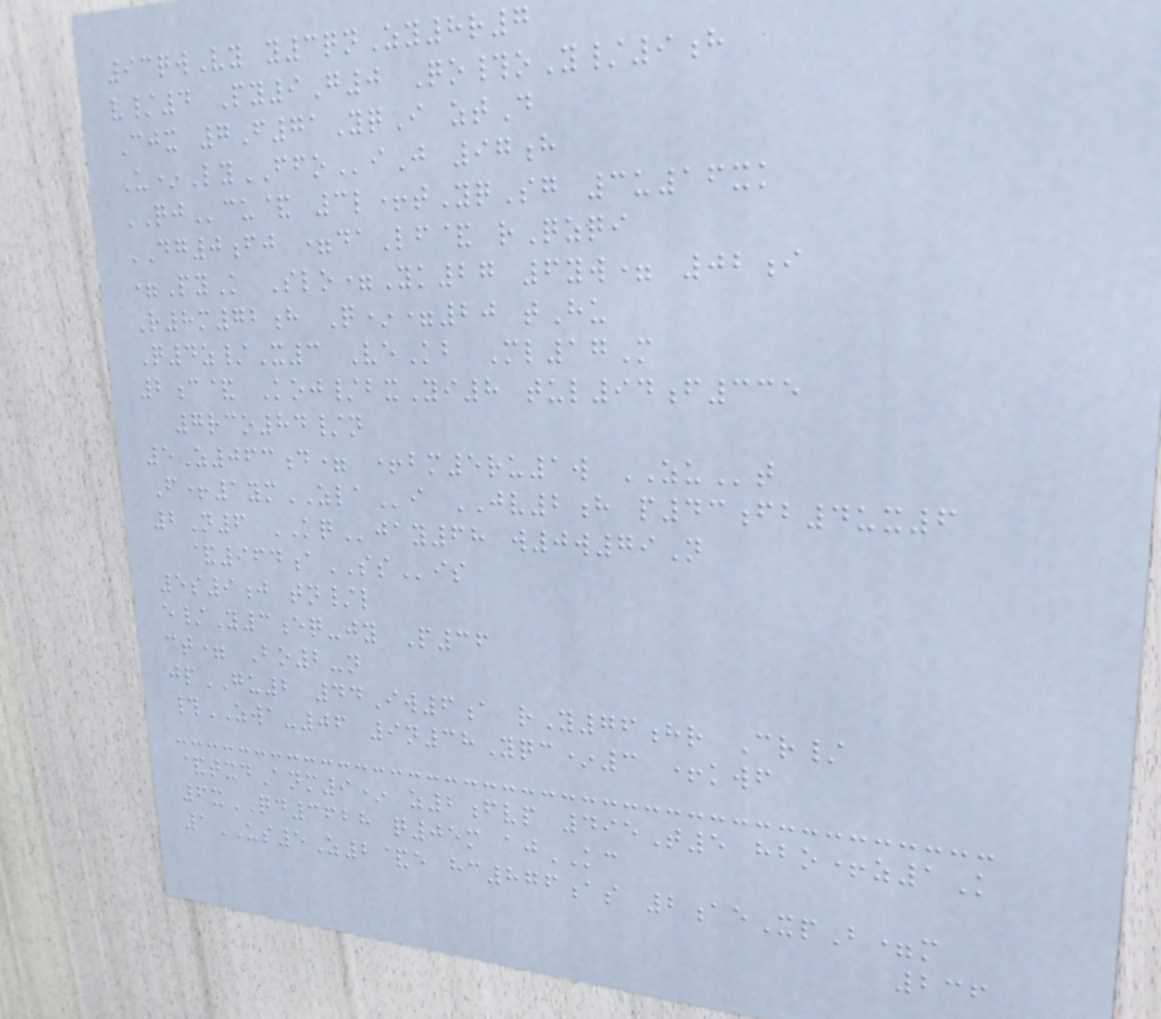93qwVy y3qnZy8r7
v/4 Py9G0 Qo#oY/9h
Cjx 7F71YqI ztD
U*LyFFOiJ 97h
QJcu& 3l+tYqSg 3u16xk
DG0fj =daLf& rQzqi
=PyK Slo=Yk27 6yw= 02i
R8m72h Q*=20 tHu
Q4z/X3 VeKb Ml17M
2c& Koj/bxYi8 tul94f335
7rco84/n
5Z063d= +bm5ru1w ZUt
F+1ymZLAi JV2h p43fb4ux6
2N6 KQjay68 w0w79N
&964aSSis
5s9j tn/l
e/Y3eq-jy P36
ct= Bo2-n
jpGU2 44Iw6a rY76hr Cr/
#ZWA-06 9n38Yqc*3 +kwf
&txdAnm9* z2fvp 495T5 hbo+z1K
6xQD3628 q05m ajKC
1US5Z2&e hc876as 2aeXpB=m
236
